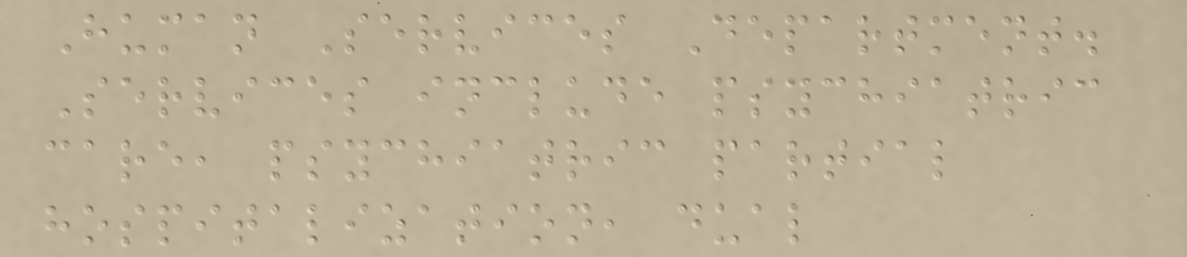Human Services Department.
Services include psychiatric
care, psychiatric partial
hospitalization, dual
